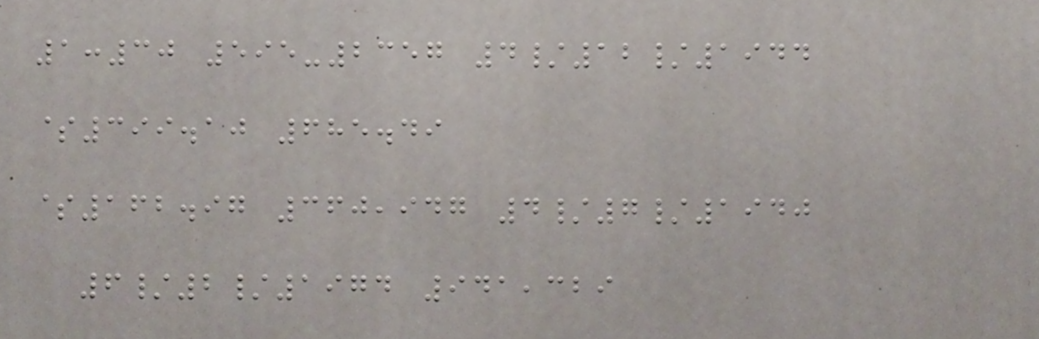1:30 595-2357 4/12/1944
$399.10 685.49
$162.97 360,947 4/7/1940
6/2/1974 941,329
